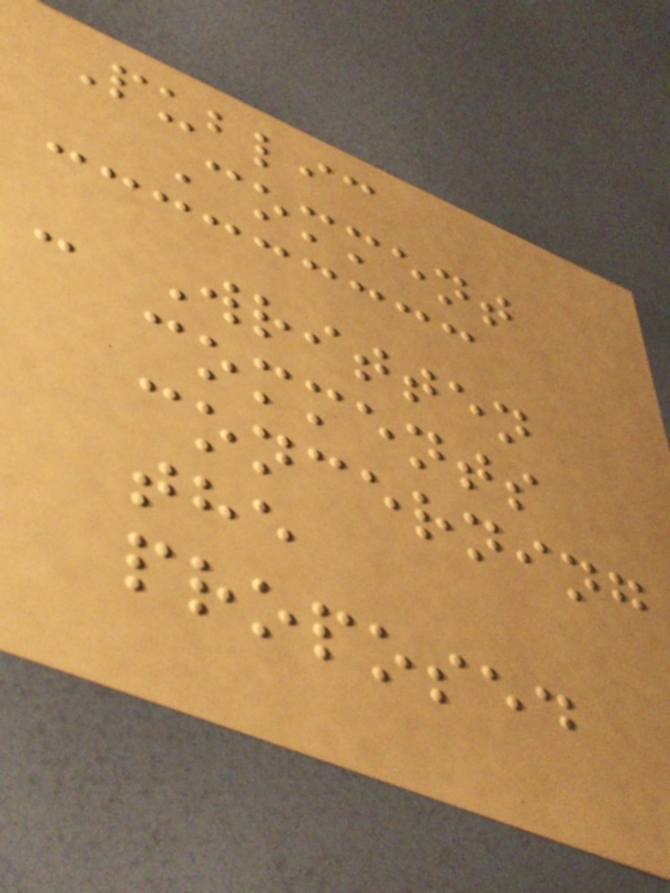Public
Comment
- Written
comments
concerning
the
proposed
